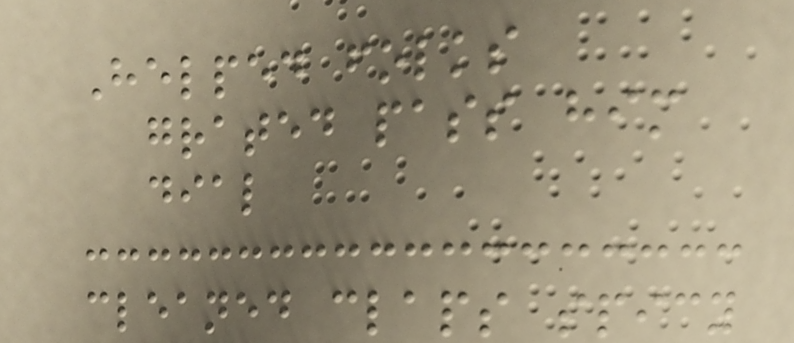Helped folks
grated pass him
dial
cleaned claps spicy
